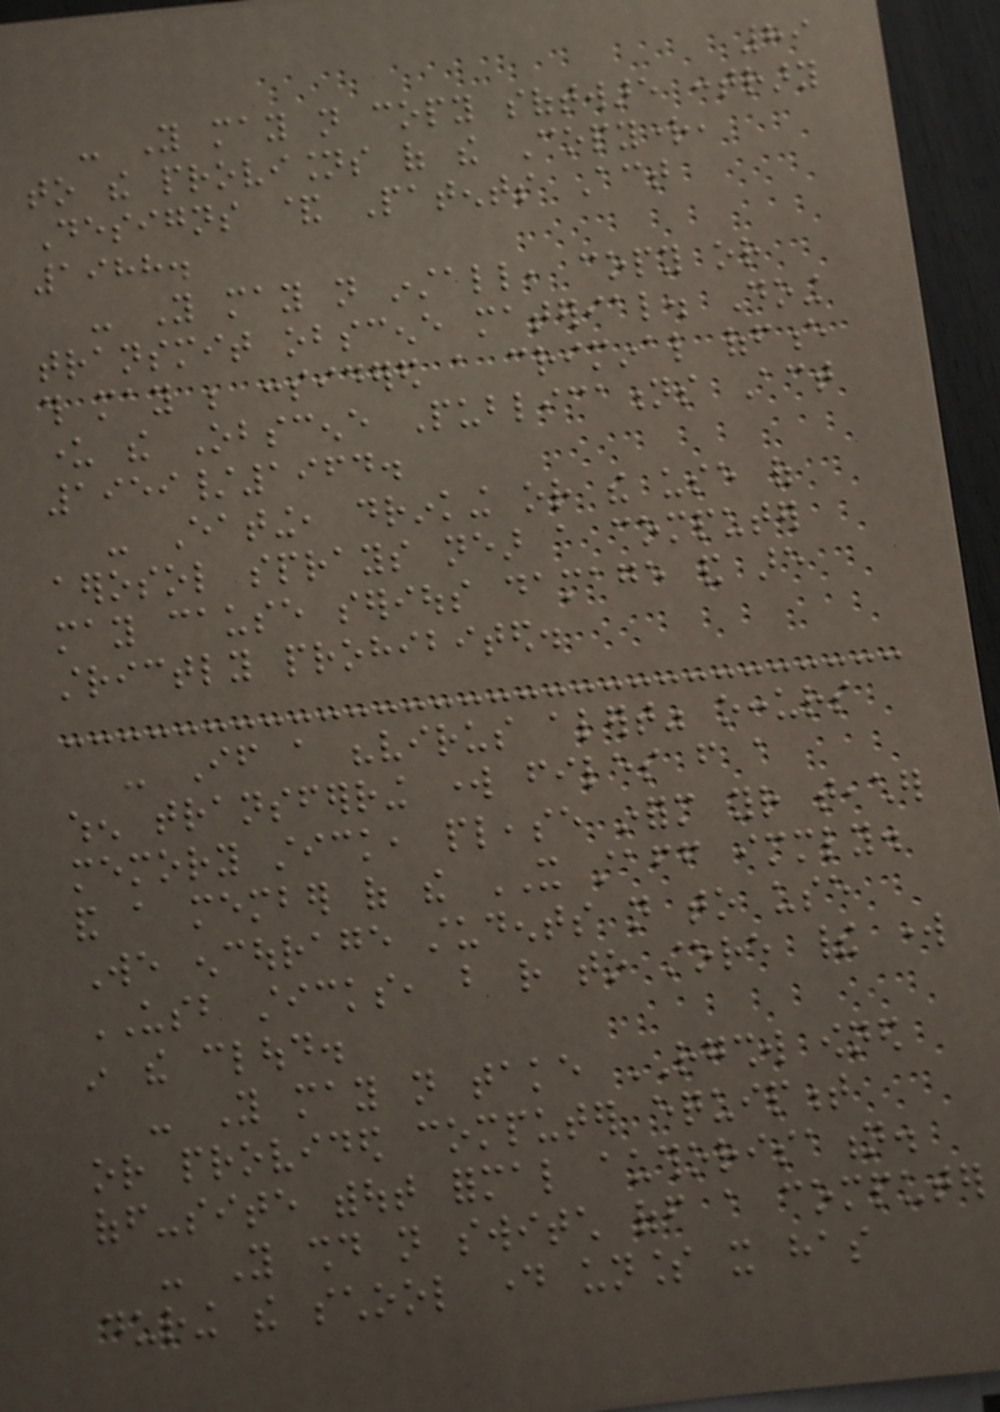89
- You may not copy software contrary
to the provisions of the Copyright,
Designs & Patents Act
1988.
- You may not install, copy or
transmit obscene material. Doing
this may be considered a criminal offence
under the Obscene Publications Act
1959/1964.
- Eating, drinking or the use of
aerosol sprays near a computer
may cause serious damage and are
strictly prohibited.
- If a "virus alert" occurs
when transferring work files from a
memory stick, please inform your teacher
and a member of the IT staff immediately.
We encourage students not to use
USB sticks, but rather to store their work
in the cloud.
- You may not take RGSHW owned
or provided computer equipment
off-site without formal authorisation.
- You should not switch off a computer
during the school day unless it has
